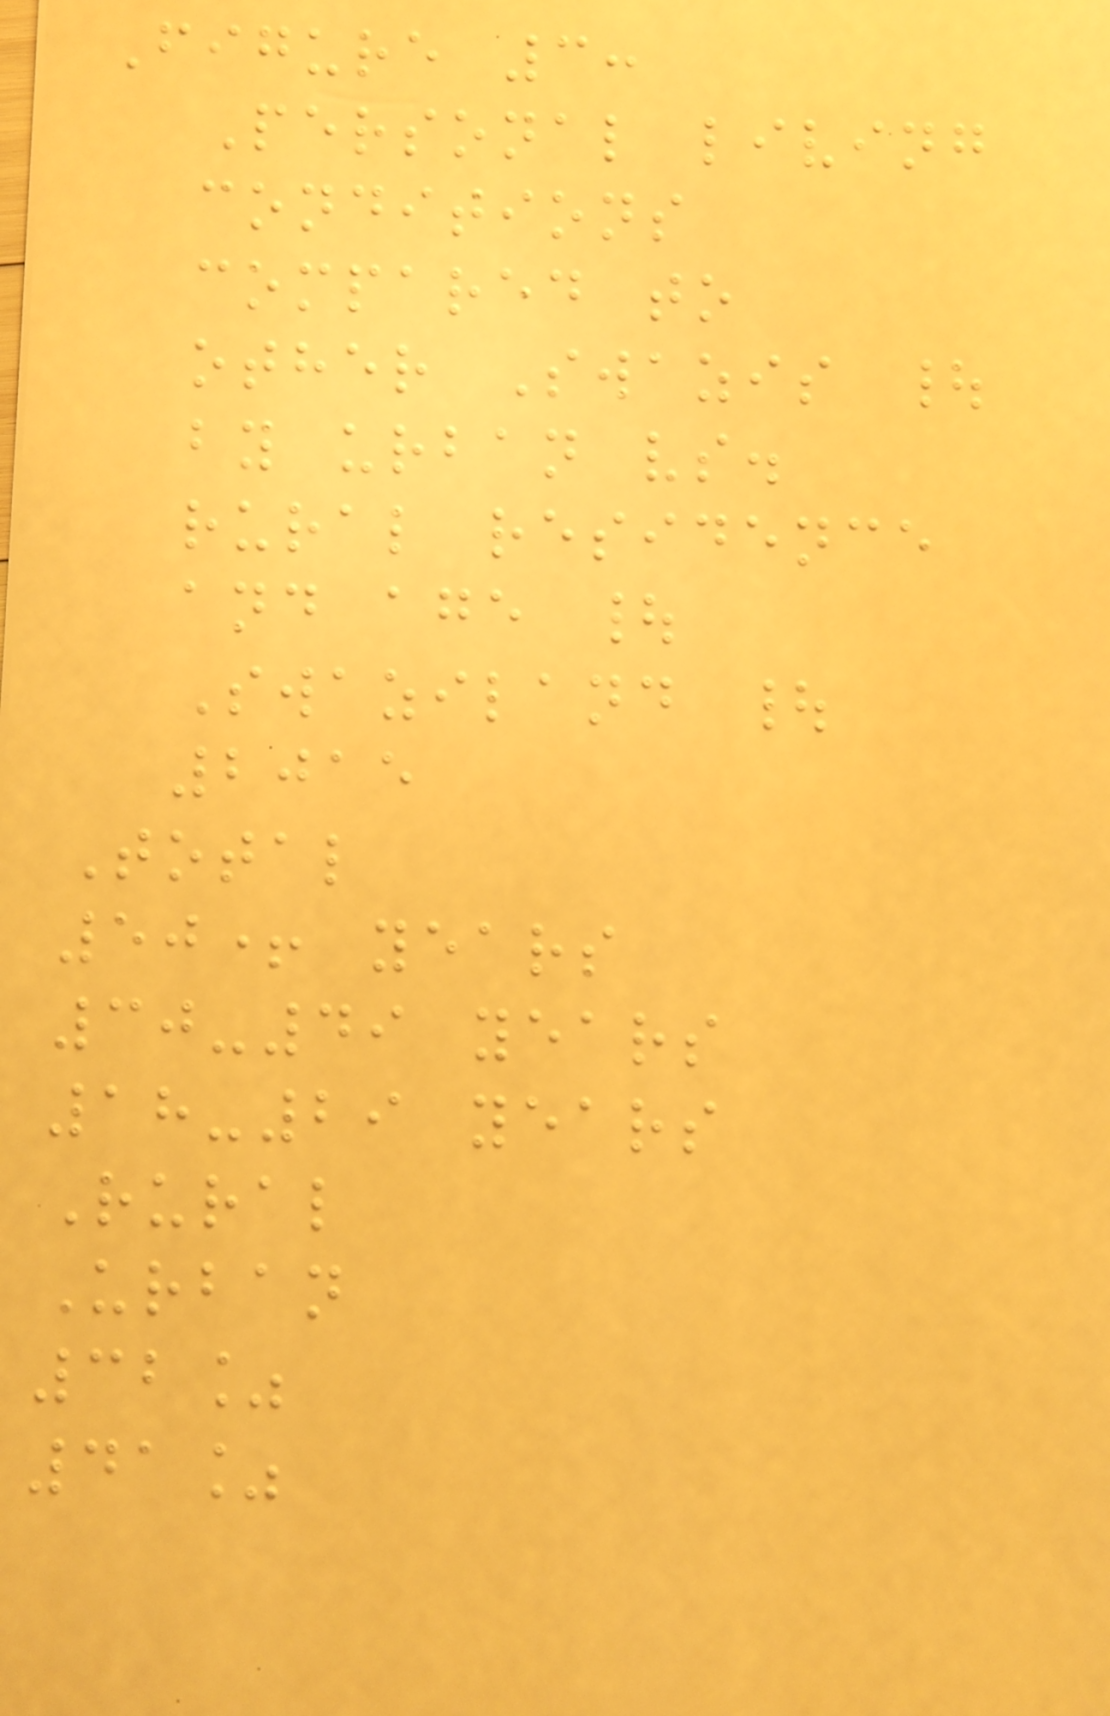Figure 3:
Personal living
conditions
compared to
other Swazis |
by urban vs.
rural residence
and age |
Swaziland |
2015
Total
50+ years
30-49 years
18-29 years
Rural
Urban
32%
41%
